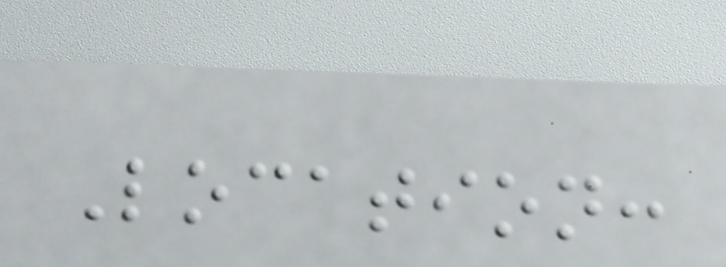Location:
